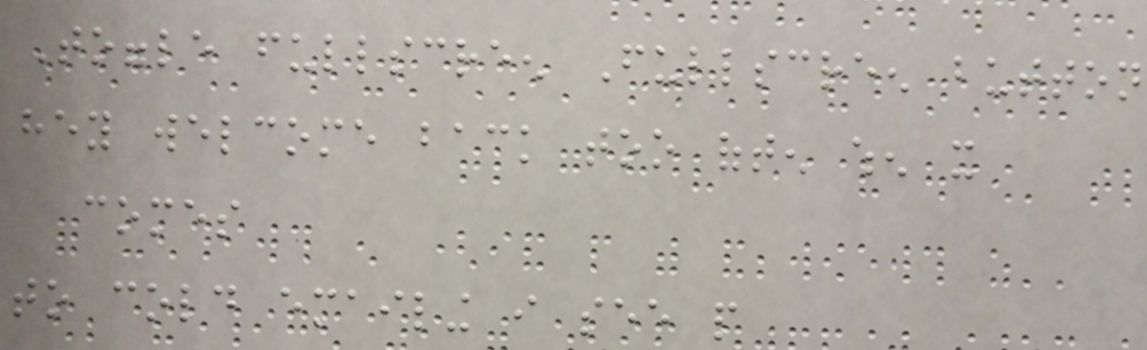Toggle fullscreen Fullscreen button
hey welcome back too often when it
comes
to cold emailing i see people
